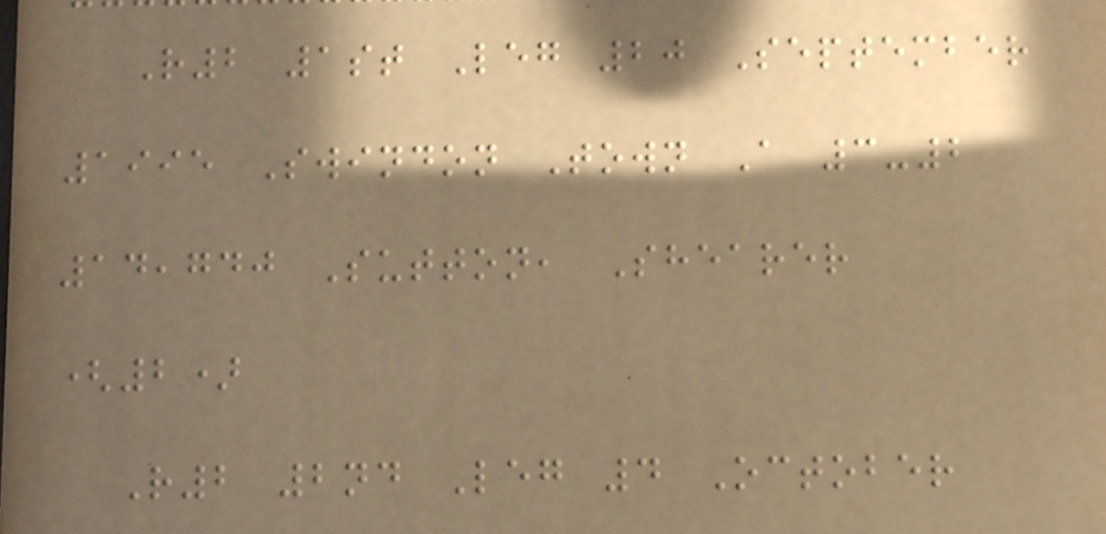R2 1st Leg 20 September
1995 Swindon Town A 3-2
14,740 Sutton, Shearer
(2)
R2 2nd Leg 4 October
